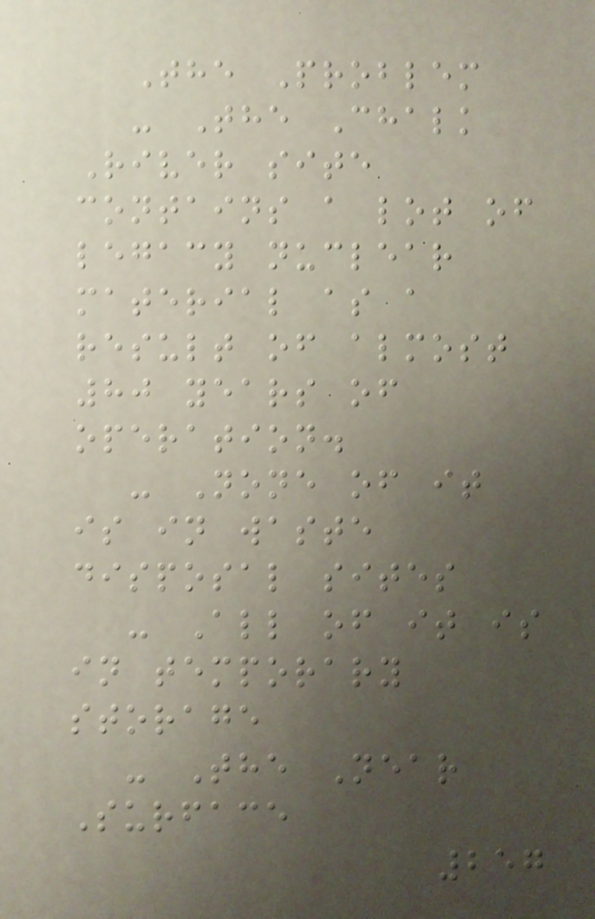The Problem
- The Chalk
River site
contains a lot of
legacy nuclear
material as a
result of almost
80 years of
operation.
- None of it
is in waste
disposal sites
- All of it is
in temporary
storage
- The Near
Surface
257
